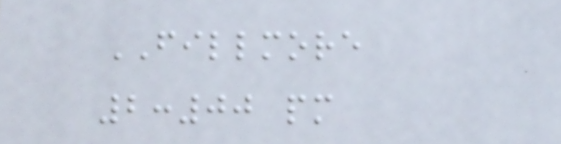FILLMORE
2:00 pm
